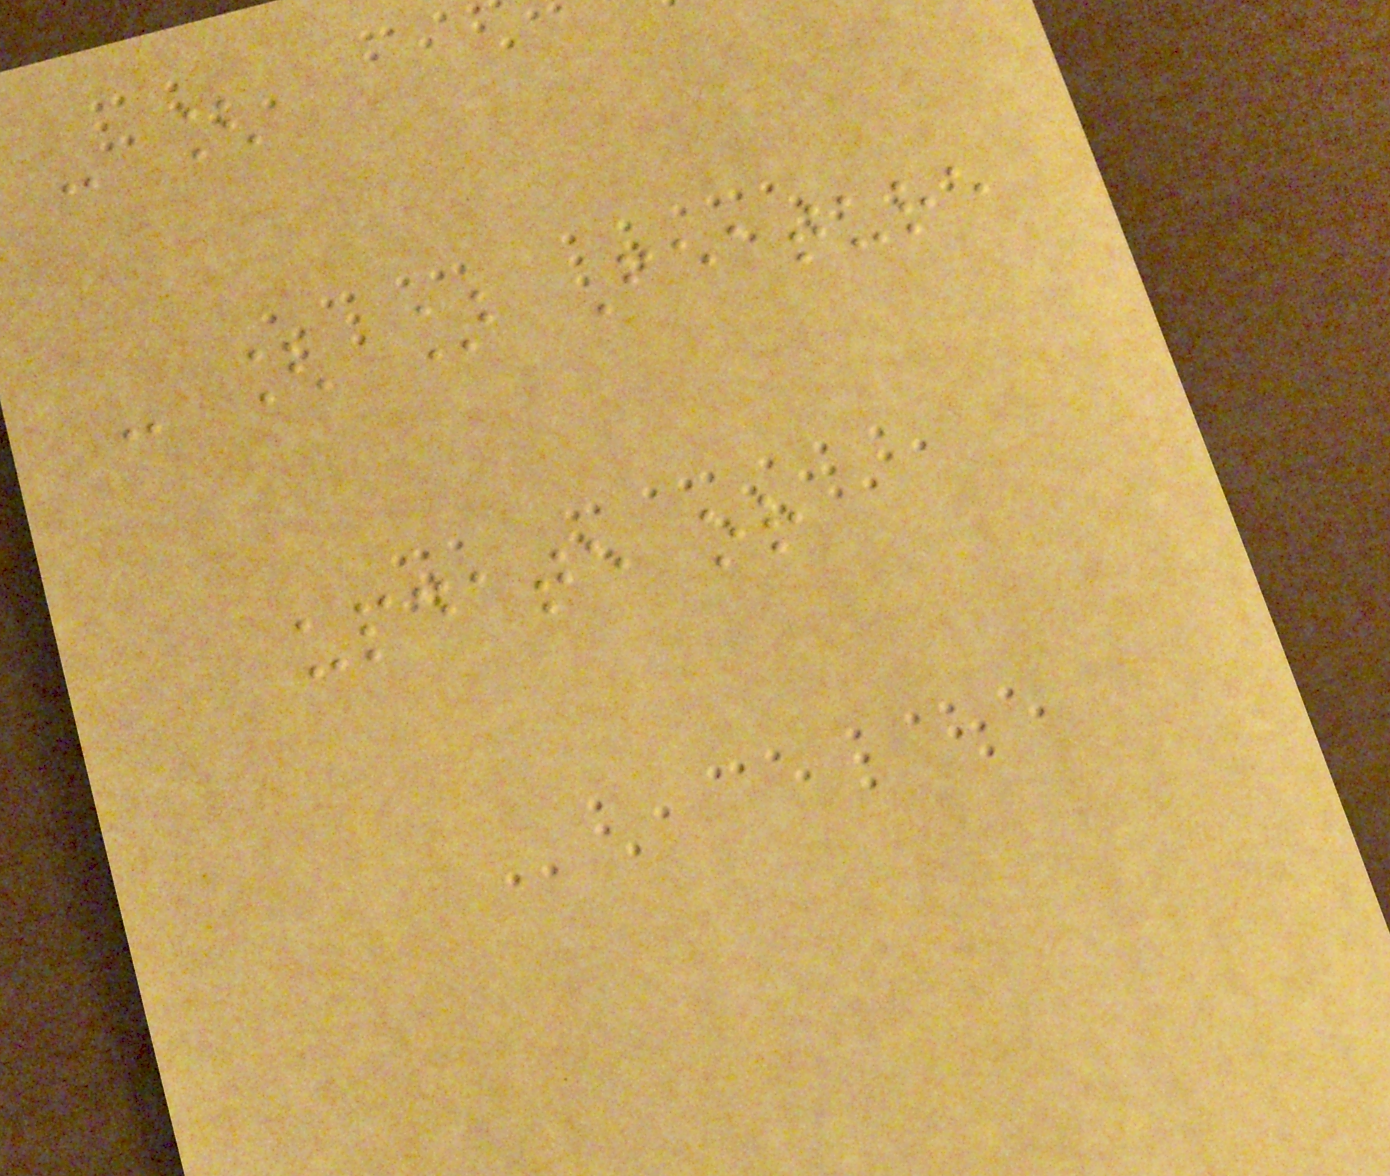- [
- [ ] Feature
update or
